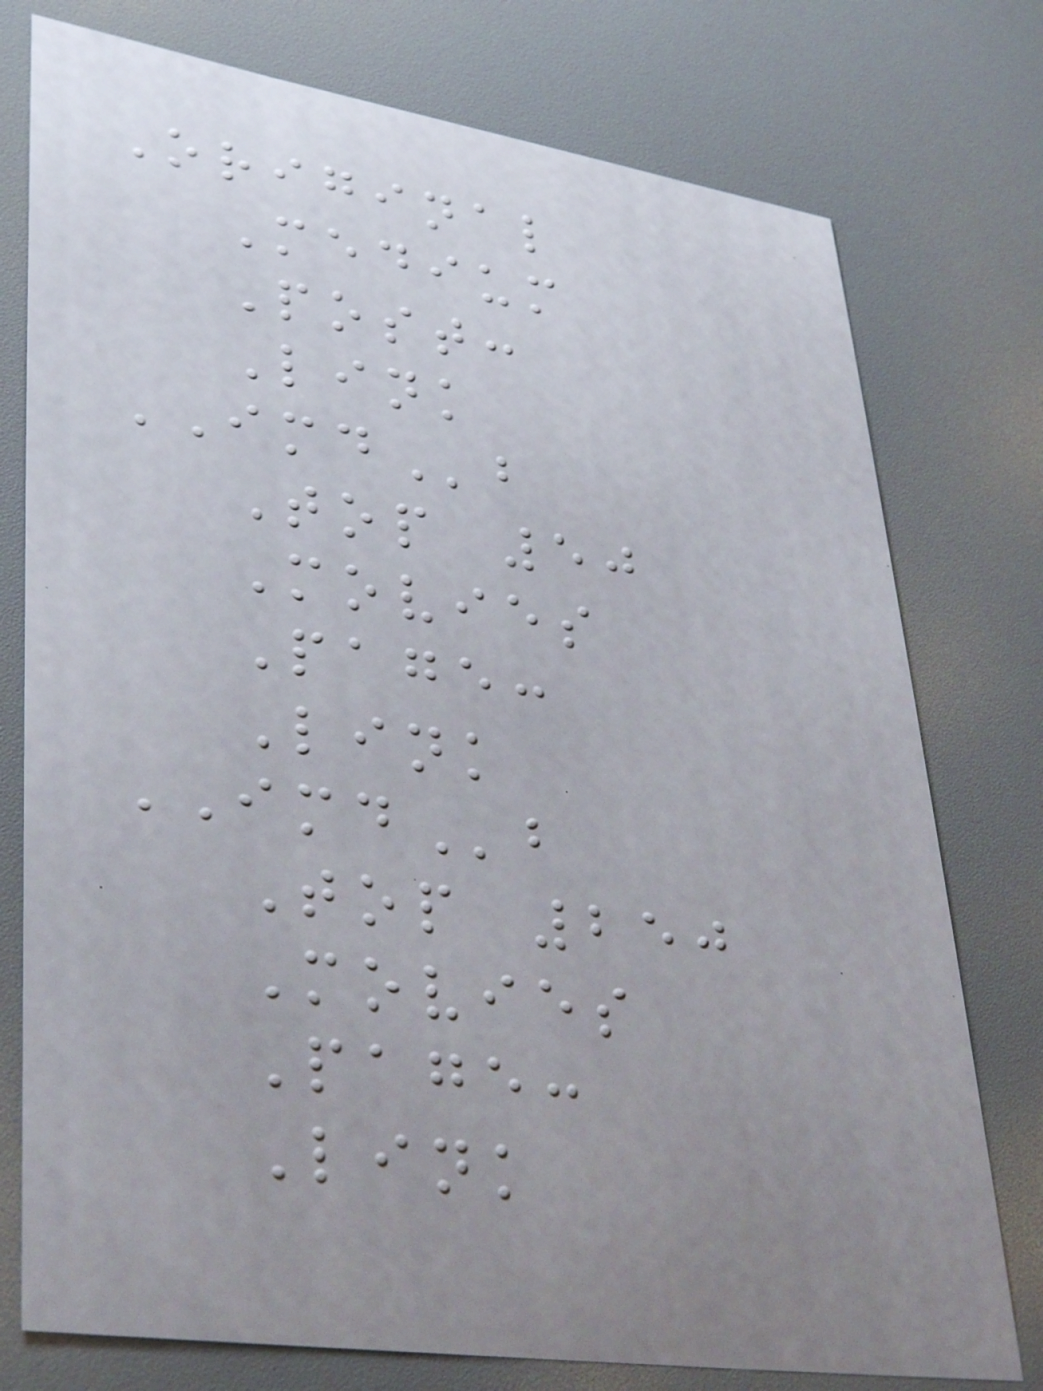Original
Medium
Post:
Link
IMDb
Top 50
Movies
Page:
Link
IMDb
Top 250
Movies
Page:
Link
